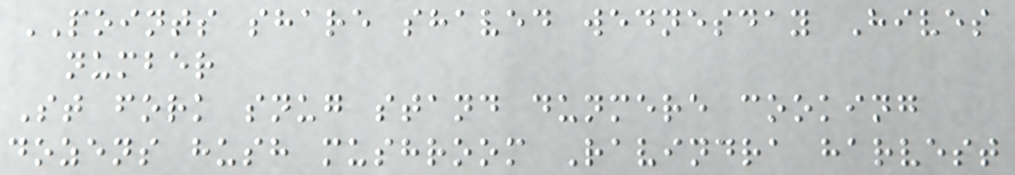POINTS share shaved wednesday Hives
number
St fork snug stand dunmere cooking
dozens hush mushroom Ravindra harvest
